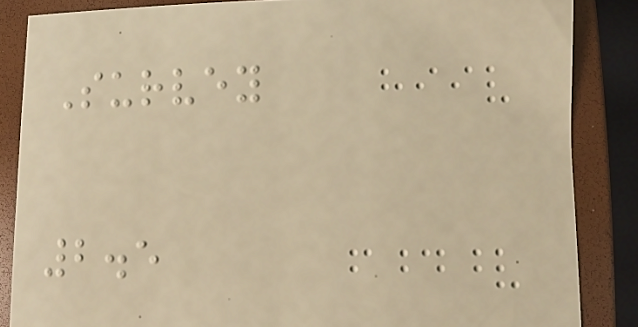Survey
2.5
